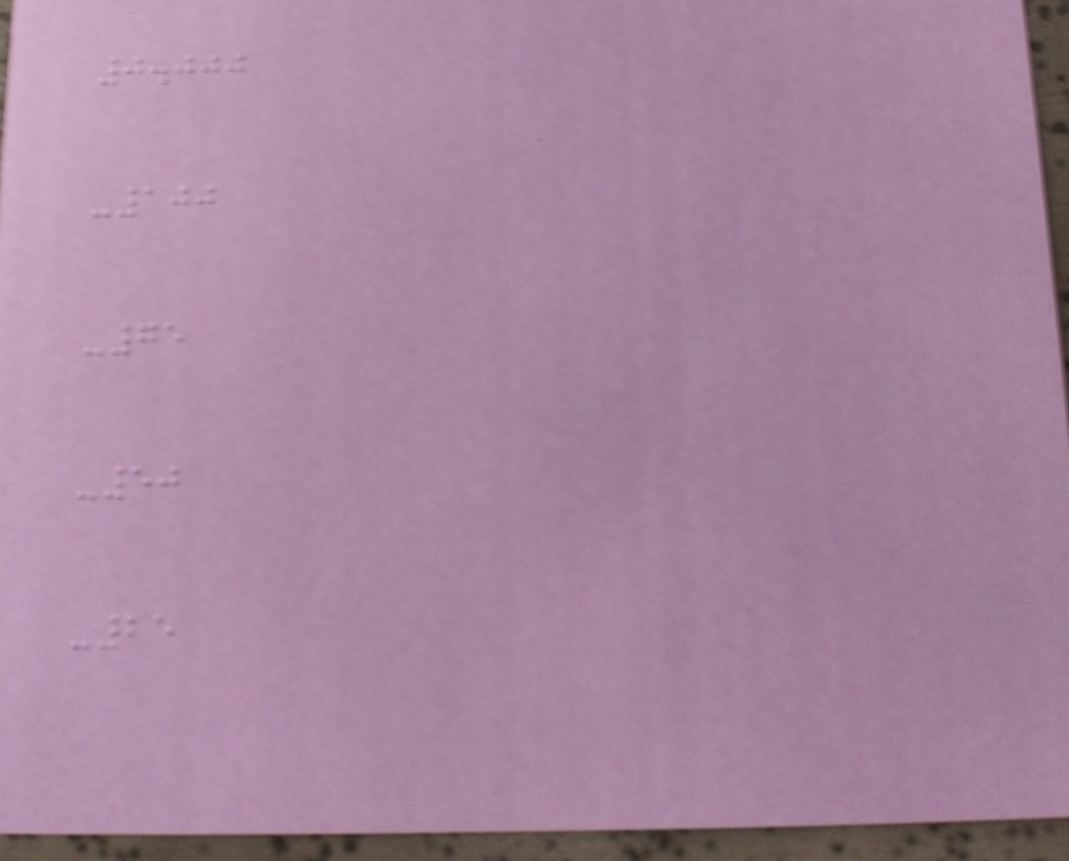0.000
-100
-75
-50
-25
